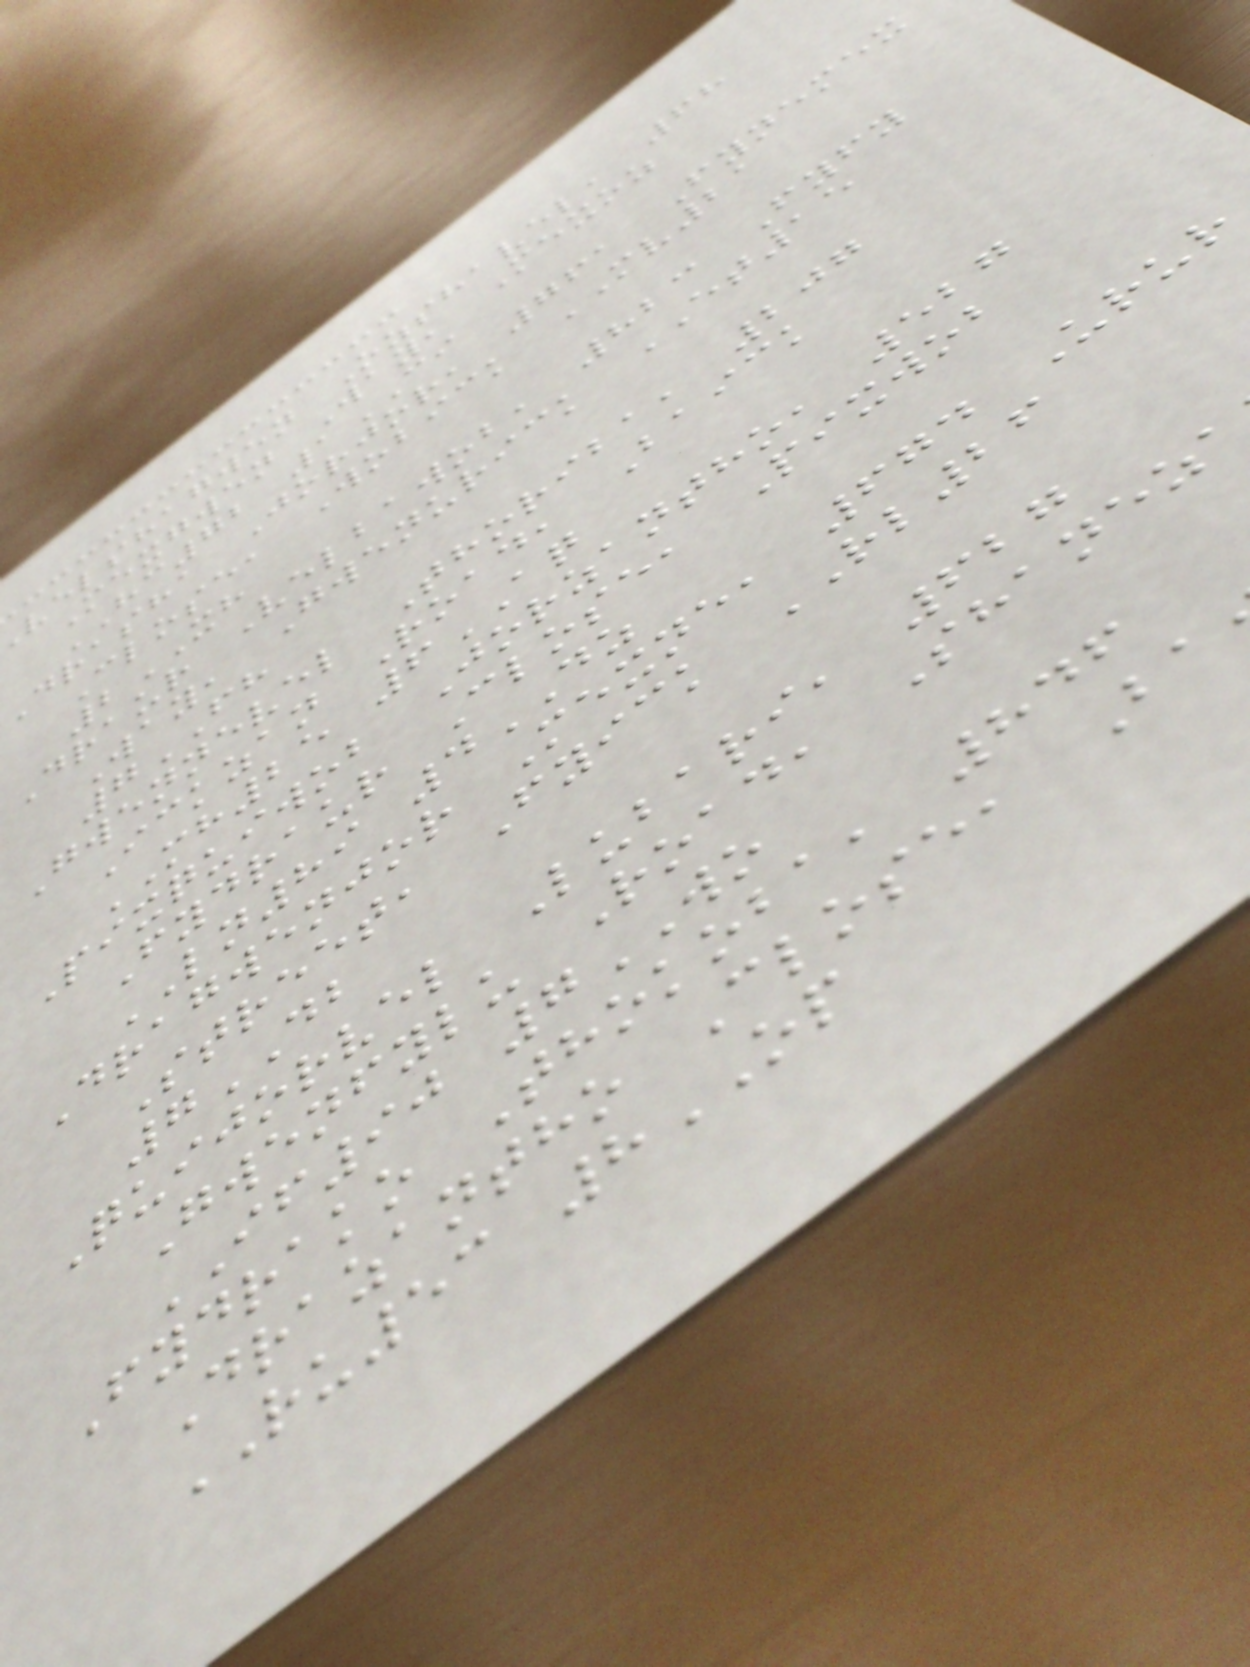velshagwen Ozshavel, 68
Mexgwen Way, Mexoz
HC72 1CI
Drasha Jorjor, 761 Fynemex
Close, Wobick MV21
2XH
Draur Velbawob, 823 Fyfy
Way, Gwenurick ET15
7FH
Gwennevel Thoriba, 207
Ickzan Road, Baick
MH25 6AQ
Pixquiwob Jorzantho, 527
Fydraur Close, Pixwob
LN89 4DZ
Dragwenjor Mexne, 674 Urur
Street, Fyick RL26
7DB
Quijorvel Lubari, 627
Gwenfylu Road, Shanez
IF90 7WO
Fydrako Thokoba, 846
Drazantho Close, Ba
RU53 8OP
